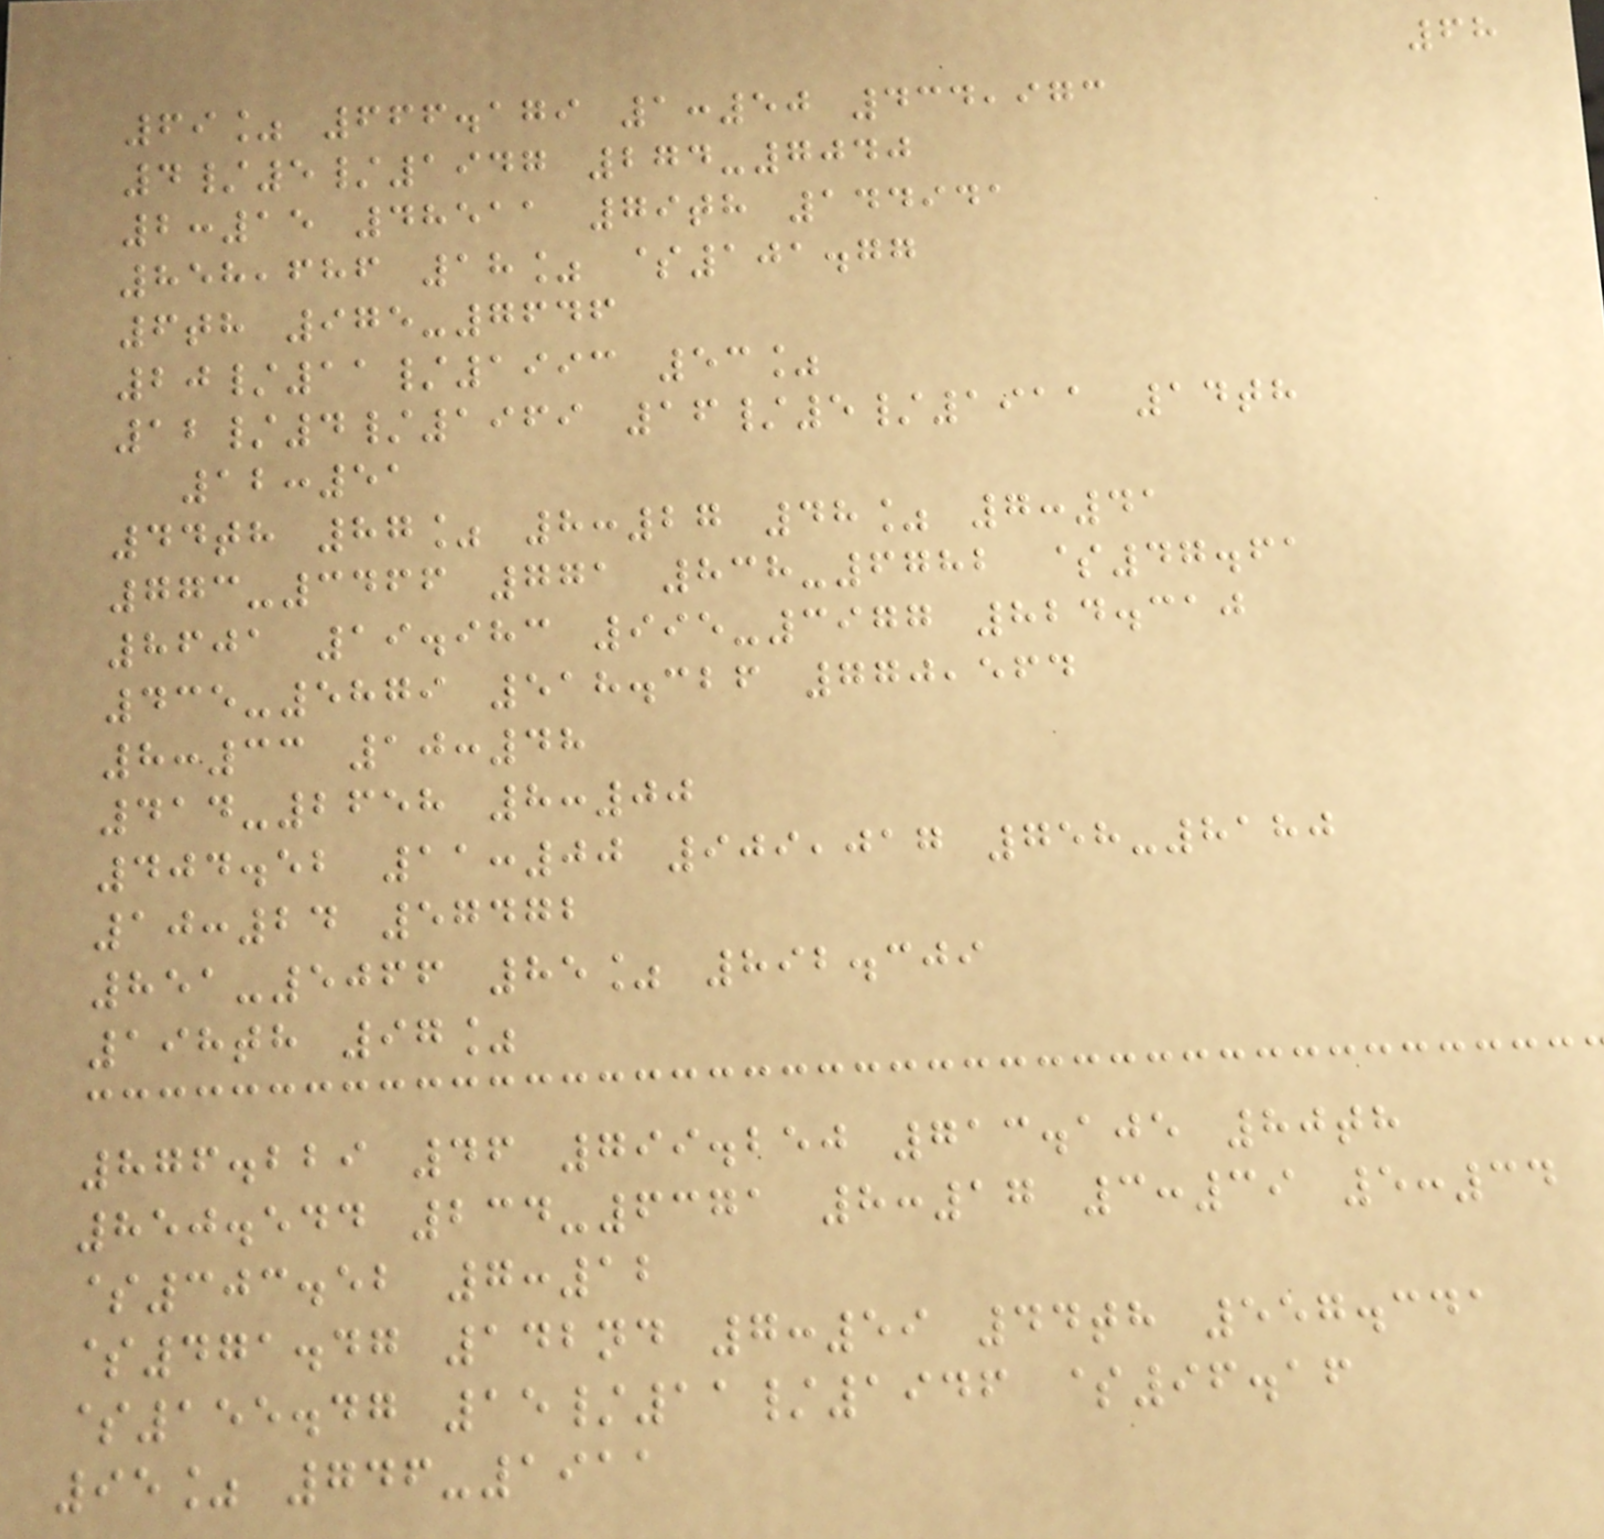68
69% 666.179 1:50 434,973
4/5/1947 274-7040
2:15 48511 79th 144941
858,686 18% $101.77
6th 975-7646
20/11/1993 53%
12/4/1969 16/5/1911 14th
12:51
44th 87% 8:27 48% 7:41
773-3466 771 838-6782 $47.61
8601 19.983 995-3977 824.310
435-5879 518.326 770,564
8:33 10:48
414-2658 8:00
404.52 11:00 909,017 758-8180
10:24 57472
851-5066 85% 892.309
198th 97%
876.229 46 799.250 713.105 80th
850.544 234-6371 8:17 3:39 5:34
$303.52 7:12
$471.47 142nd 7:59 44th 557.341
$155.47 15/11/1946 $96.16
95% 746-1911
